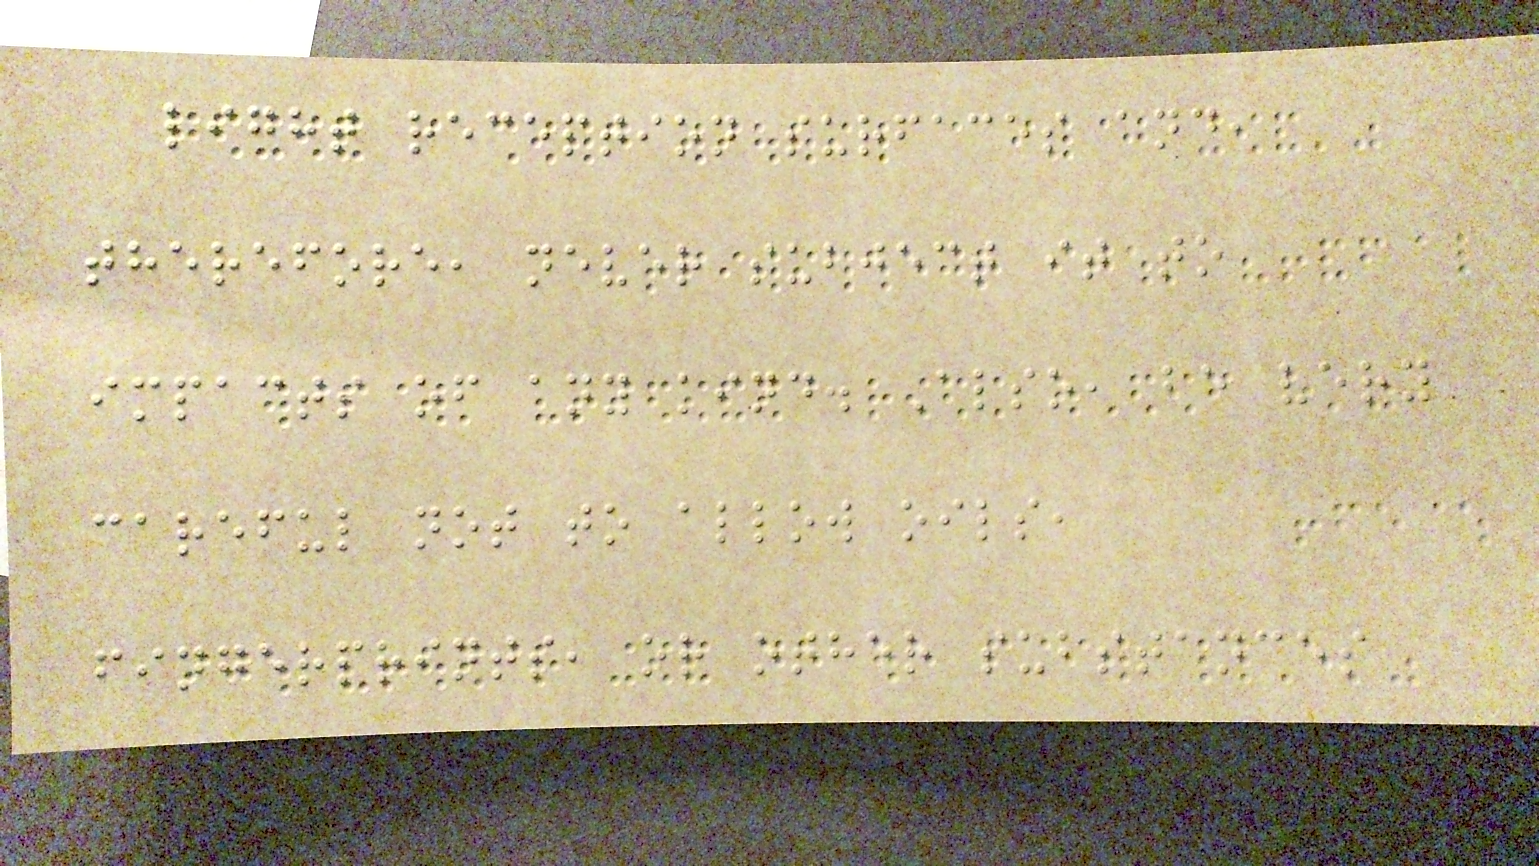light reception surfaces and,
therefore, never subject it to
impacts of any kind. Also, be very
careful not to allow oils,
fingerprints, or other substances
